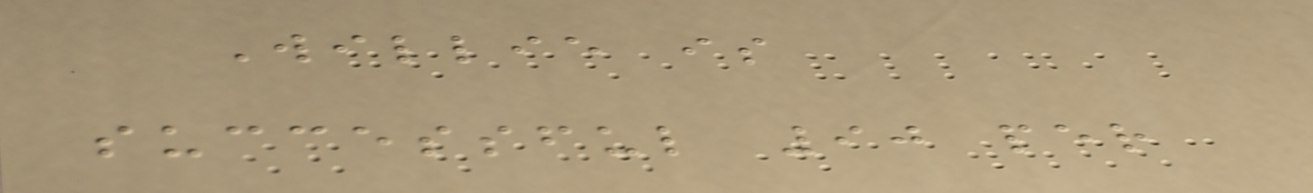Willie is
successful 90 per
